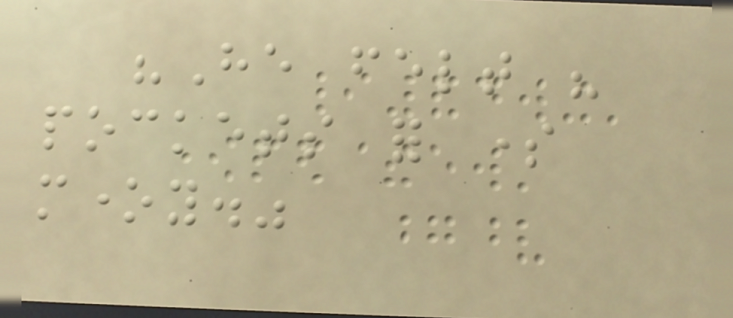"He felt his
pockets for some
money."
